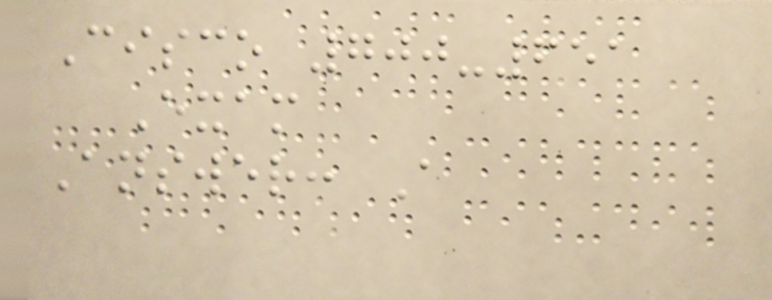Cisco 700-651
Exam
Answer: A
